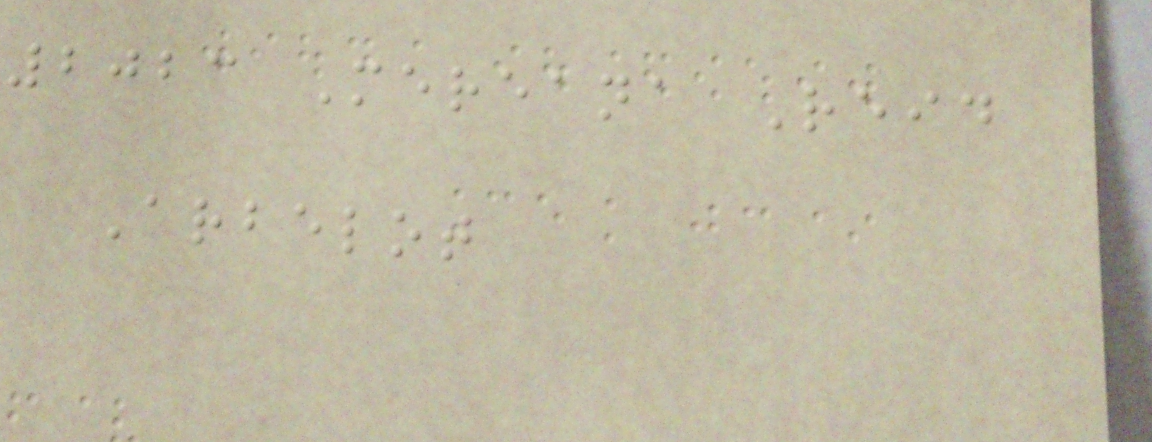2023 Mereana Reid
Arbelot
